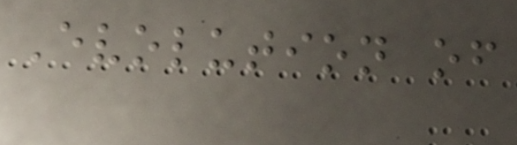Evolution of
